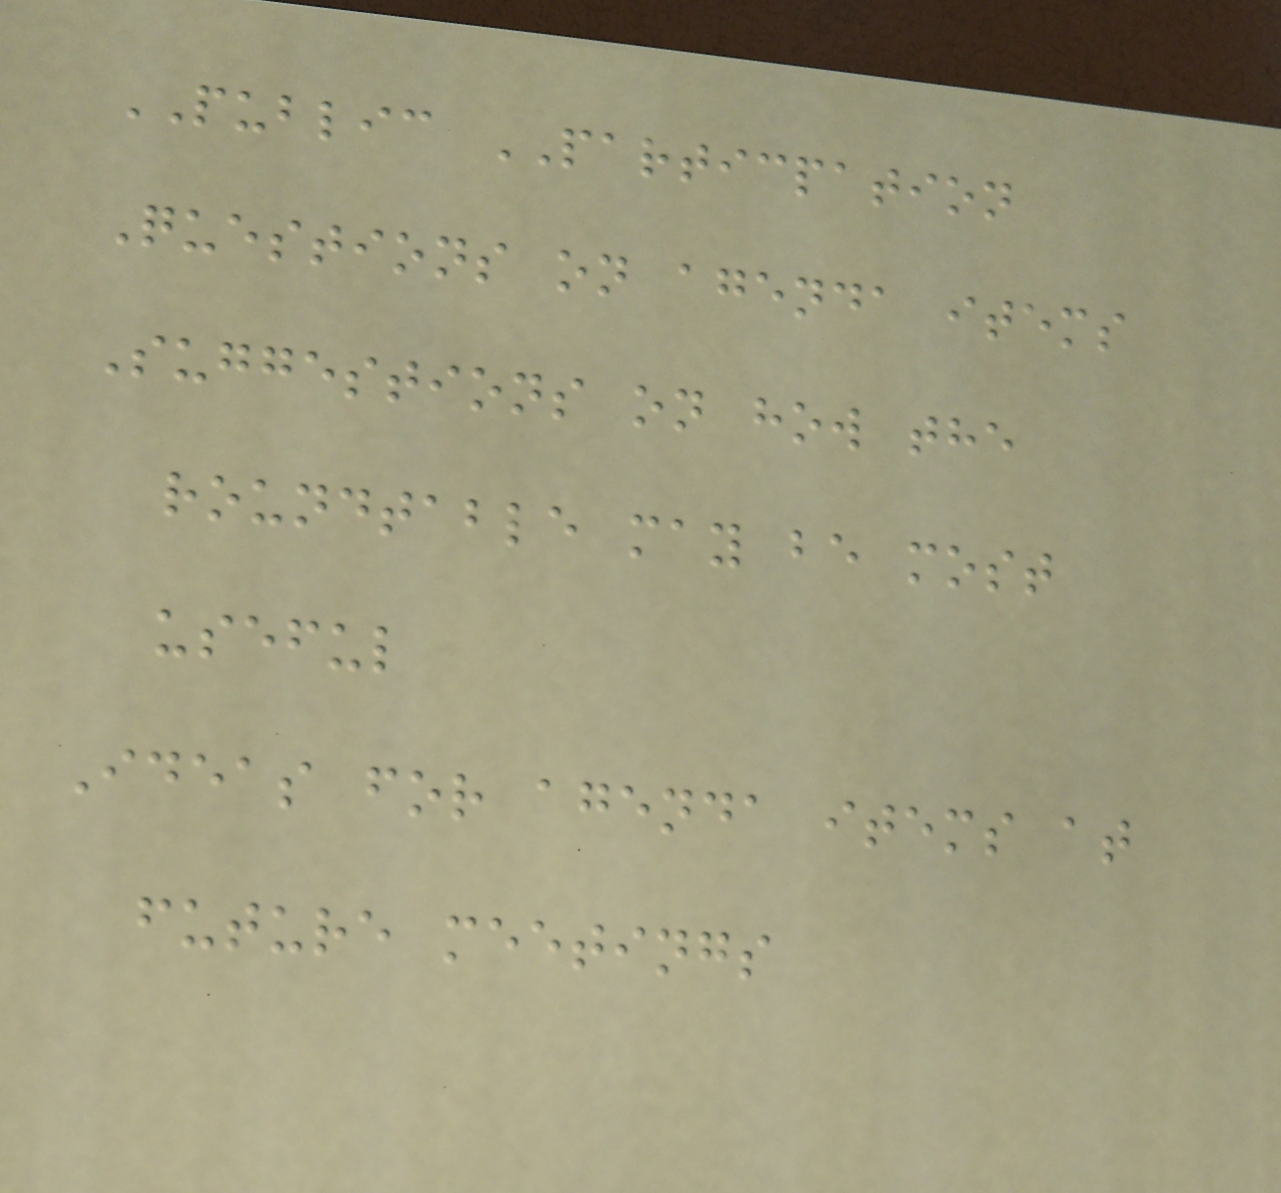PUBLIC PARTICPATION
Questions on agenda items
Suggestions on how the
roundtable may be most
useful
Ideas for agenda items at
future meetings
